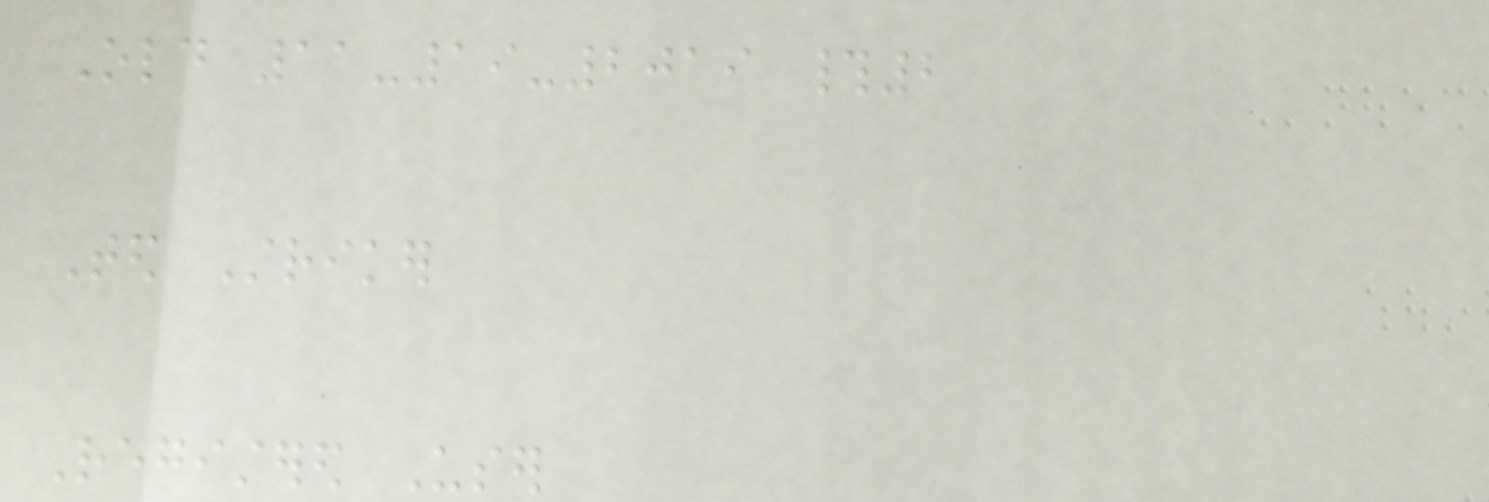Old 11-19-2019 #2
Ted Striker
Registered User
